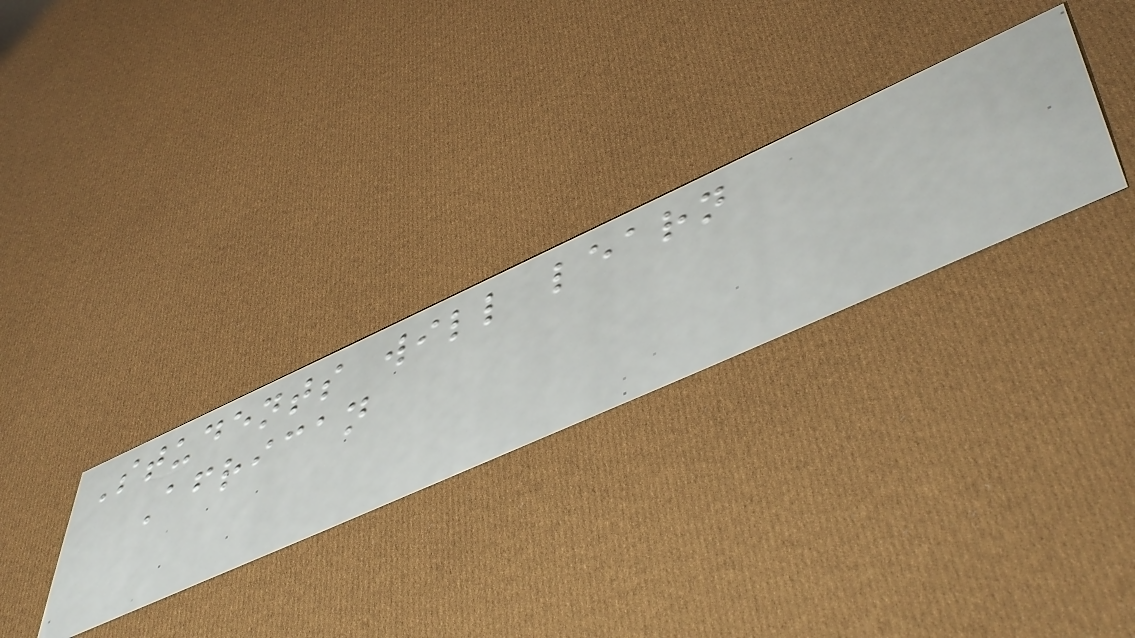Students will learn
African
